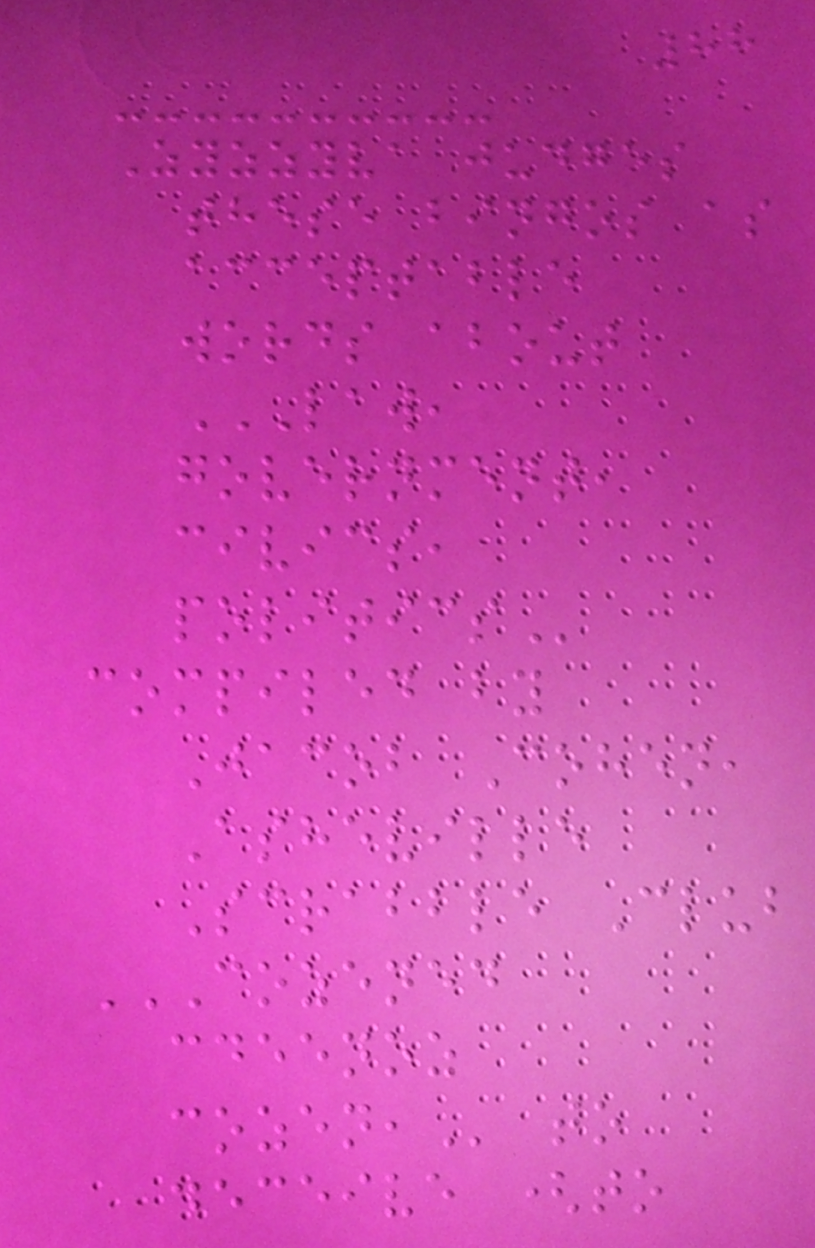88
Zyzzyva judges
these bingos as
acceptable
words about
LAW,
GOVERNMENT,
CIVICS,
POLITICS
compiled by
Jacob Cohen,
Asheville
Scrabble Club
COZENED
CDEENOZ
COZEN, to
deceive (to
